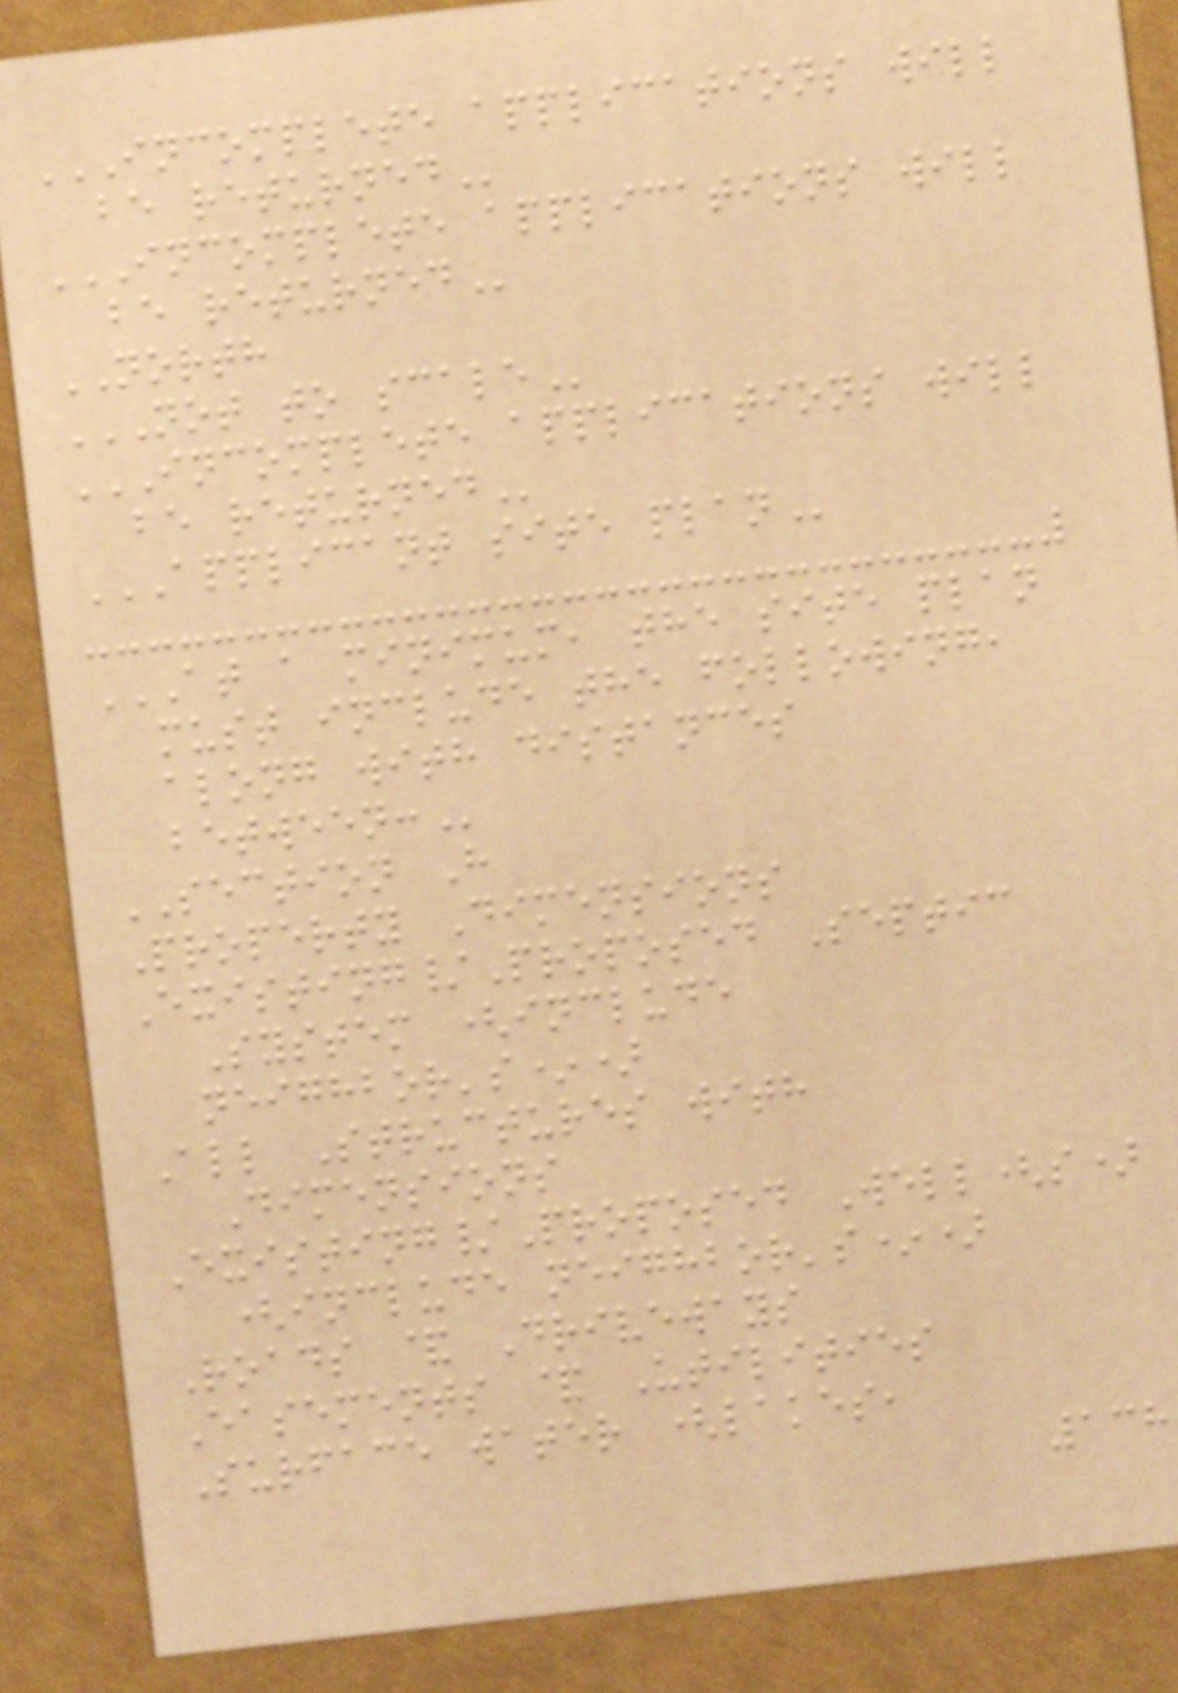INCOMPLETE APPLICATIONS WILL
BE RETURNED
INCOMPLETE APPLICATIONS WILL
BE RETURNED
NORTH
NOT TO SCALE
INCOMPLETE APPLICATIONS WILL
BE RETURNED
APPLICANT SITE PLAN
AT A MINIMUM, THE SITE PLAN
MUST INCLUDE THE FOLLOWING,
ALONG WITH DISTANCES
BETWEEN:
SECTION H
Property Dimensions
Existing/Proposed Septic
System (include
neighbor's*)
All Structures with
Dimensions
Existing/Proposed Well(s)
(include neighbor's*)
Roads & Driveways
Easements & Utilities
Surface water (lakes,
138
